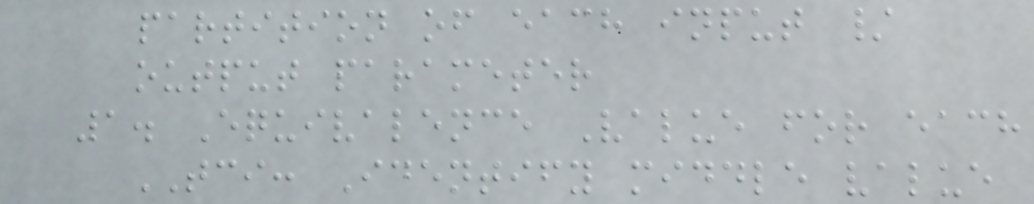partition of each input /
output parameter
1. Equivalence Value for each
TCI: Identify middle value
